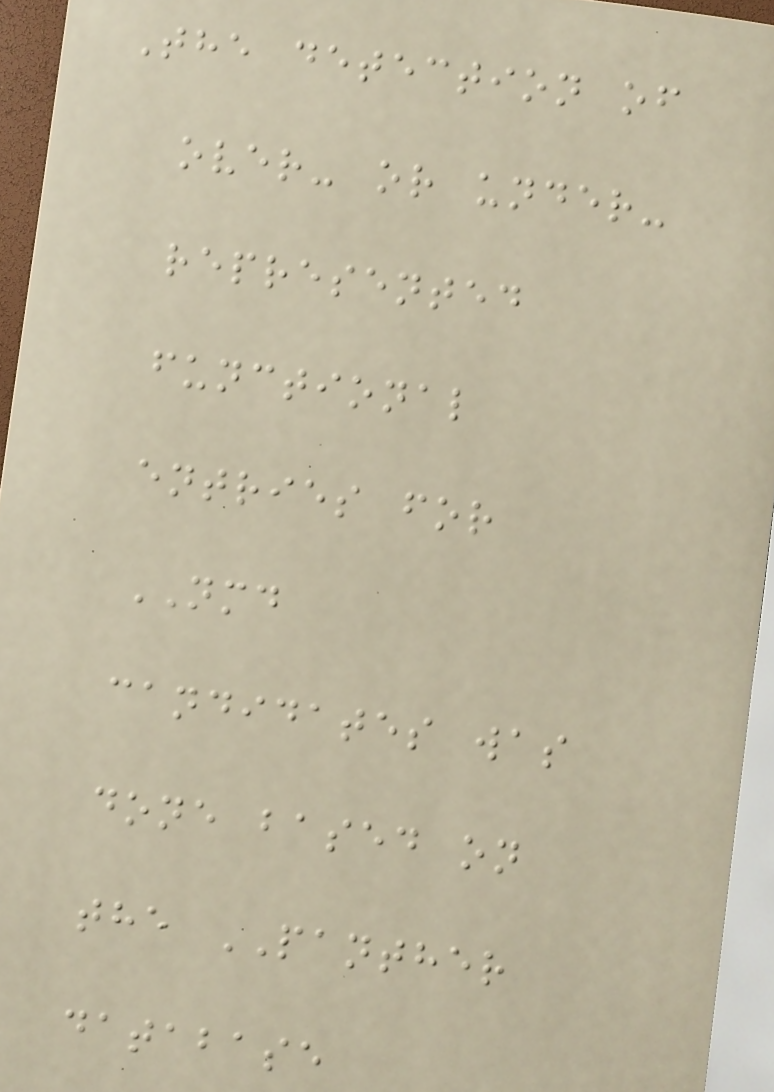The detection of
over- or under-
represented
functional
entries for
NMD
candidates was
done based on
the PANTHER
database
